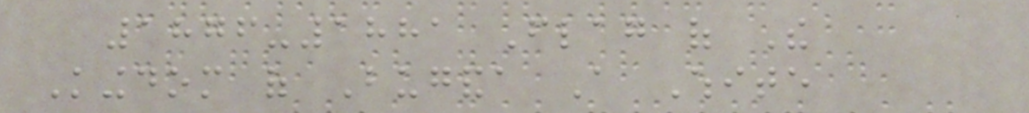1876-1881 Flag of The
Kingdom of Buganda A White
